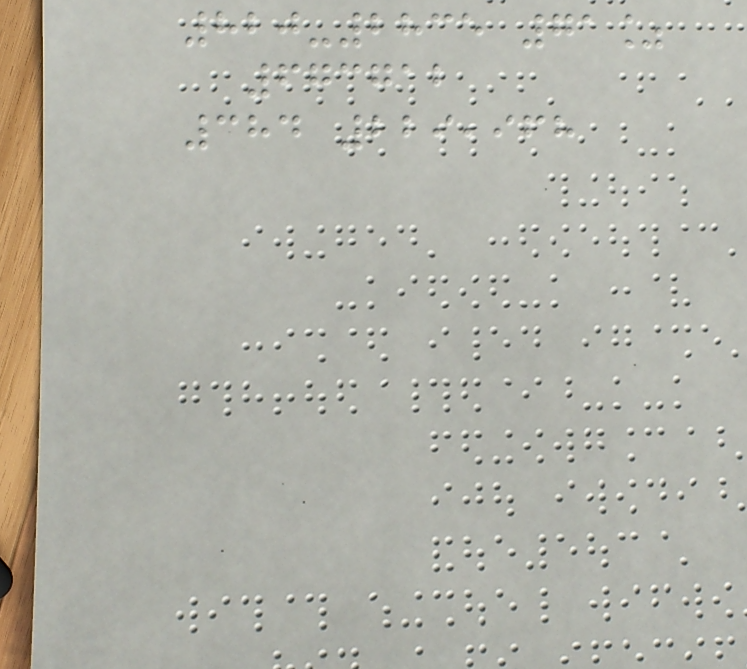820-2835 71%
673712
384 229,968
